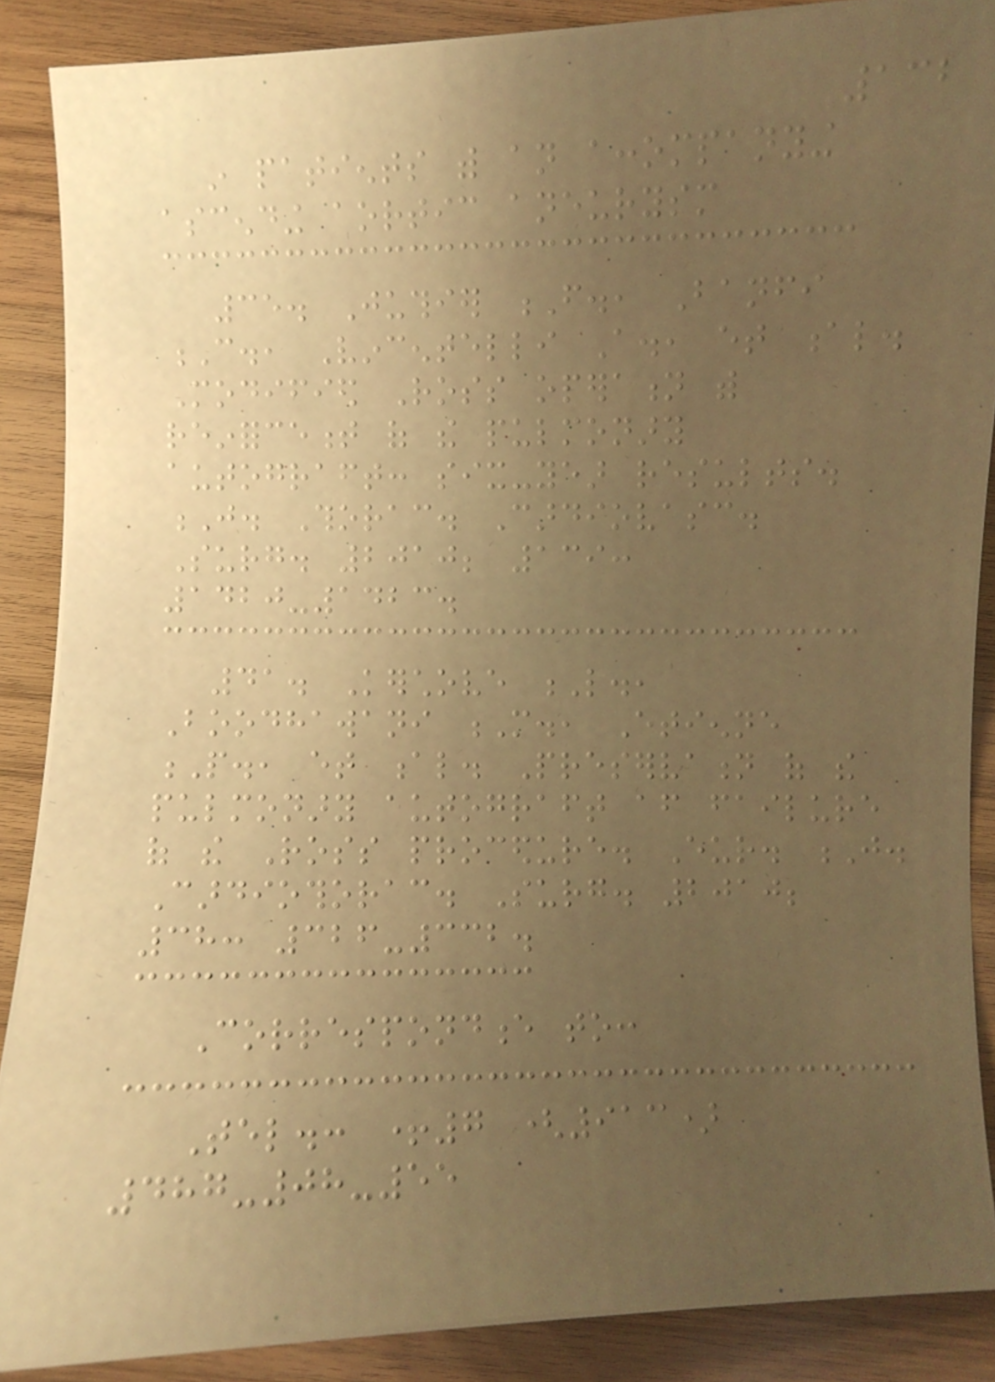132
in patients with an accompanying
ascending aortic aneurysm
35. Juthier F., Banfi
C., Vincentelli A., et al.
Modified Ross operation with
reinforcement of the pulmonary
autograft: six-year results.
J. Thorac. Cardiovasc.
Surg. 2010; 139:
1420-1423.
41. Kerchove L.,
Boodhawani M., Etienne
P., et al. Preservation of the
pulmonary autograft after failure
of the Ross procedure. Eur. J.
Cardiothorac. Surg. 2010;
38: 326-332.
Correspondence to:
Tel.: +7 (913)
487-08-55
